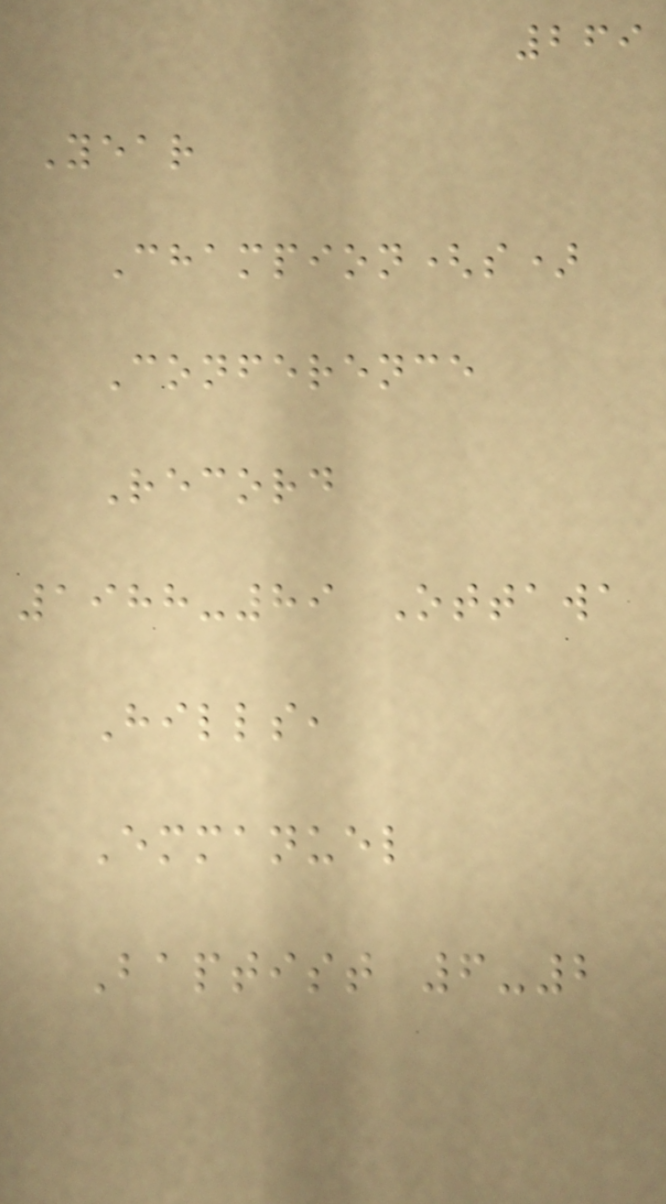269
Year
Champion(s)
Conference
Record
1988-89 Ottawa
Hills,
Emmanuel
Baptist 6-2
